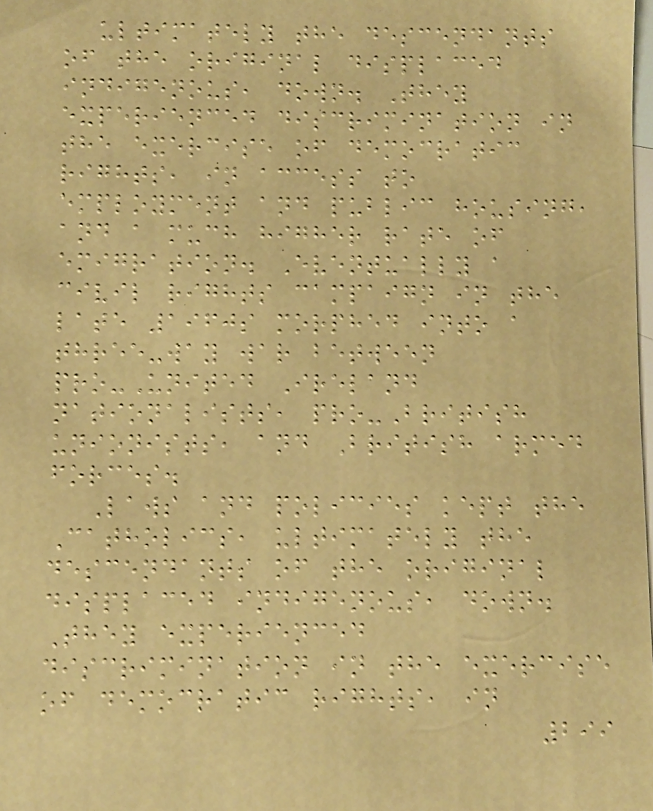ultimately the descendants
of the original displaced
indigenous, down. They
experienced discrimination in
the exercise of democratic
rights, in access to
employment and public housing,
and a much higher rate of
emigration. Eventually a
civil rights campaign in the
late 1960s morphed into a
three-way war between
pro-United Ireland
nationalists, pro-British
unionists, and British armed
forces.
Laws and policies kept the
Catholics, ultimately the
descendants of the original
displaced indigenous, down.
They experienced
discrimination in the exercise
of democratic rights, in
299
